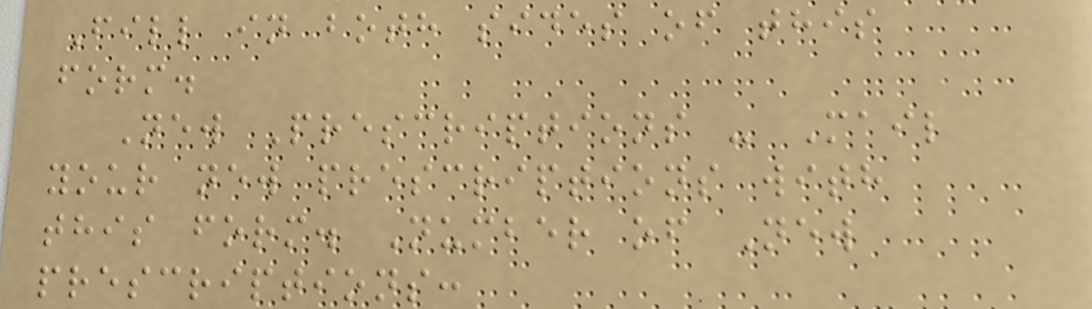Fill in both sides of this
form.
New Prescriptions - Mail
your new prescriptions with
this form. Number of New
prescriptions:
